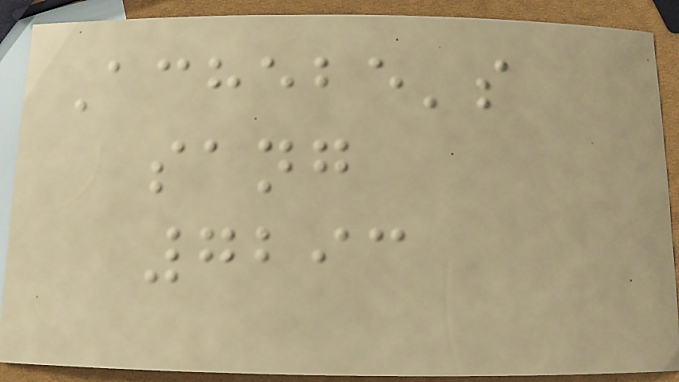Achebe's
sang
7293
